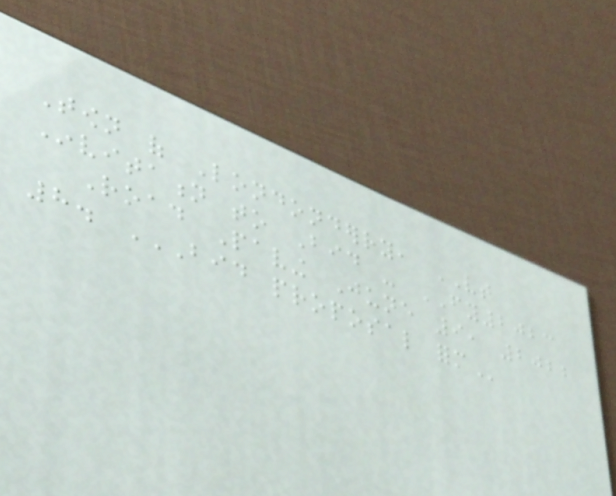Town of Londonderry, VT
Invitation to Bid - FY2023
Road Paving June 9, 2022
8. BID PROPOSAL FORM
